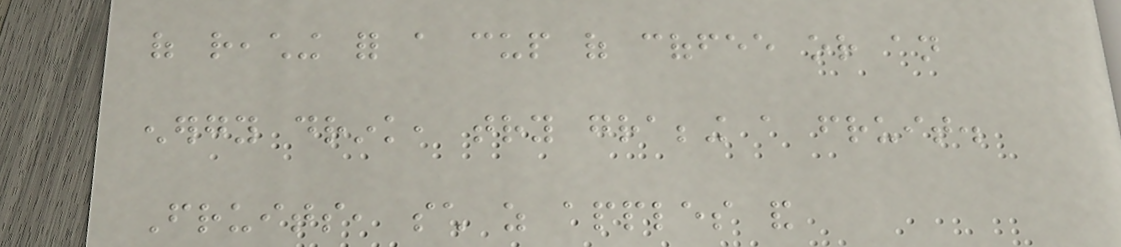of reaching for a cup of coffee or an
energy drink, try grabbing a fruit.
Fruits, such as apples and
